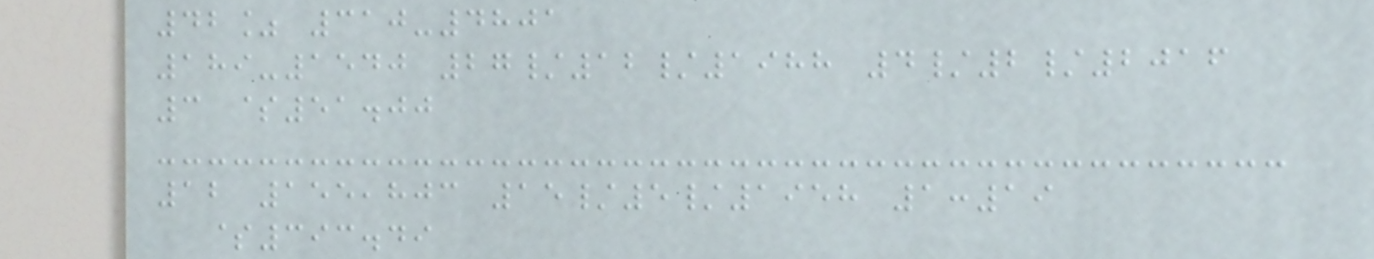42% 310-4801
189-1540 27/12/1988 4/2/2016
3 $51.00
12 155,803 15/5/1958 1:19
$393.49
